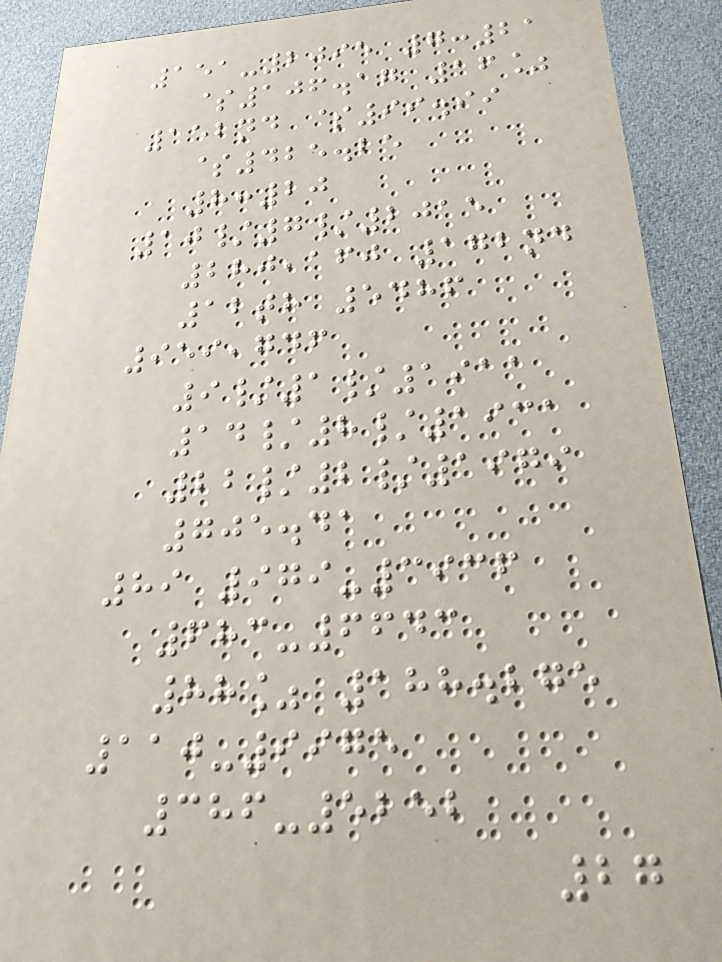151-2095 7:21
$106.17 16%
152nd $99.99
$425.25
8:20
10/7/2015
280,160 172nd
12th 5486
959,746
9/1/1911
14/8/1931
22/2/1979
705.41
89 979-3936
683-6643
88% 188.275
110-9975
386-5252
27
